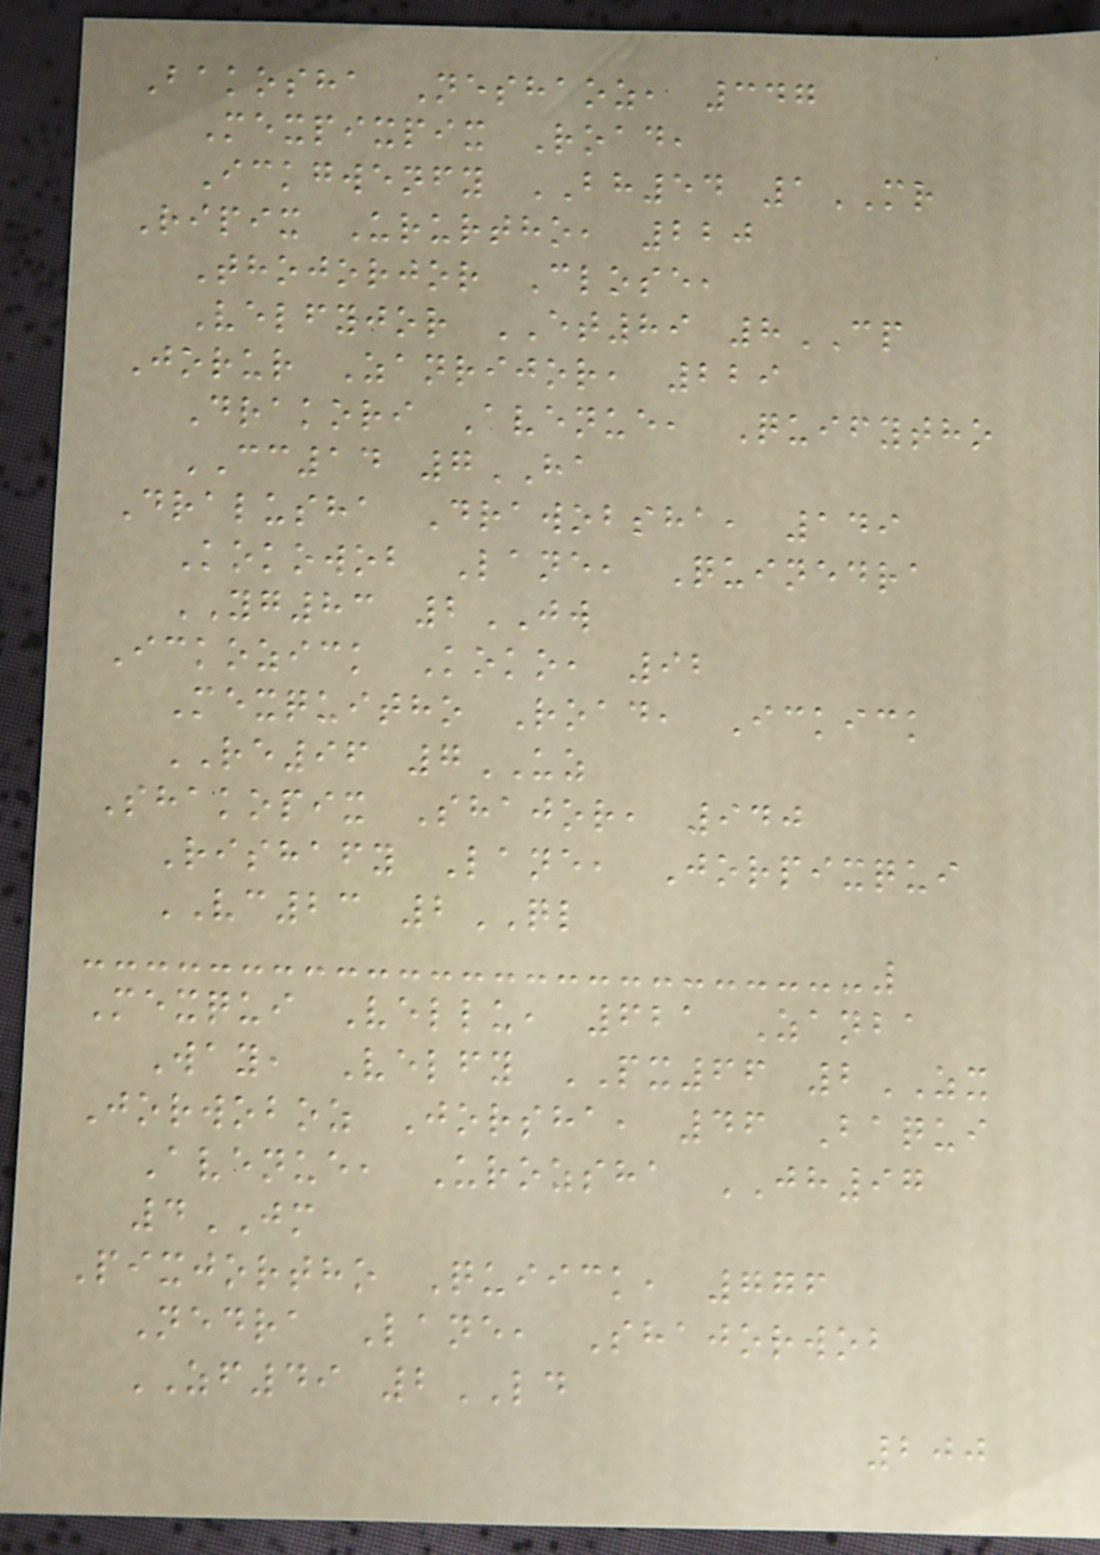Bakosha Neshaoz, 347
Mexpixpix Road,
Ickgwenfy BH54 1MR
Ripix Ururtho, 220
Thojorjor Close,
Velfyjor ET89 8CP
Jorur Zanrijor, 229
Drakori Avenue, Quifytho
CC14 7HA
Dralusha Drawobsha, 149
Kokowob Lane, Quinedra
YG83 2JW
Ickozick Koko, 92
Mexquitho Road, Ickick
RE96 7UZ
Shakopix Shajor, 940
Rishafy Lane, Jorpixqui
VC23 2QL
Mexqui Vellu, 621 Zanba
Way, Velfy PX66 2ZX
Jorwoboz Jorsha, 46 Baqui
Avenue, Urozsha JH97
4JM
Pixjortho Quiick, 776
Nedra Lane, Shajorwob
ZF49 2LD
200
